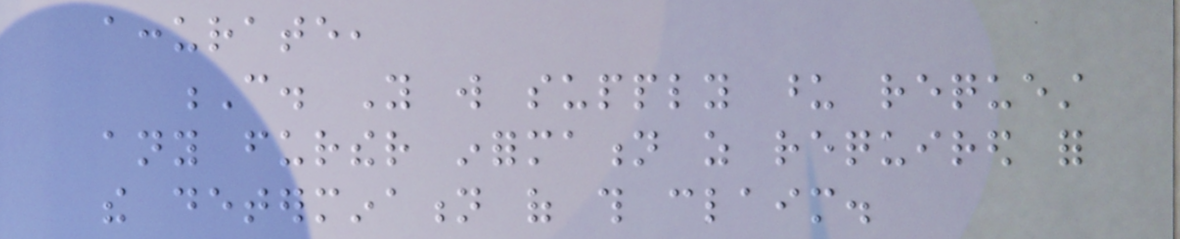accurate,
C. You will supply upon request
any further information as required for
the determination of this claim.
